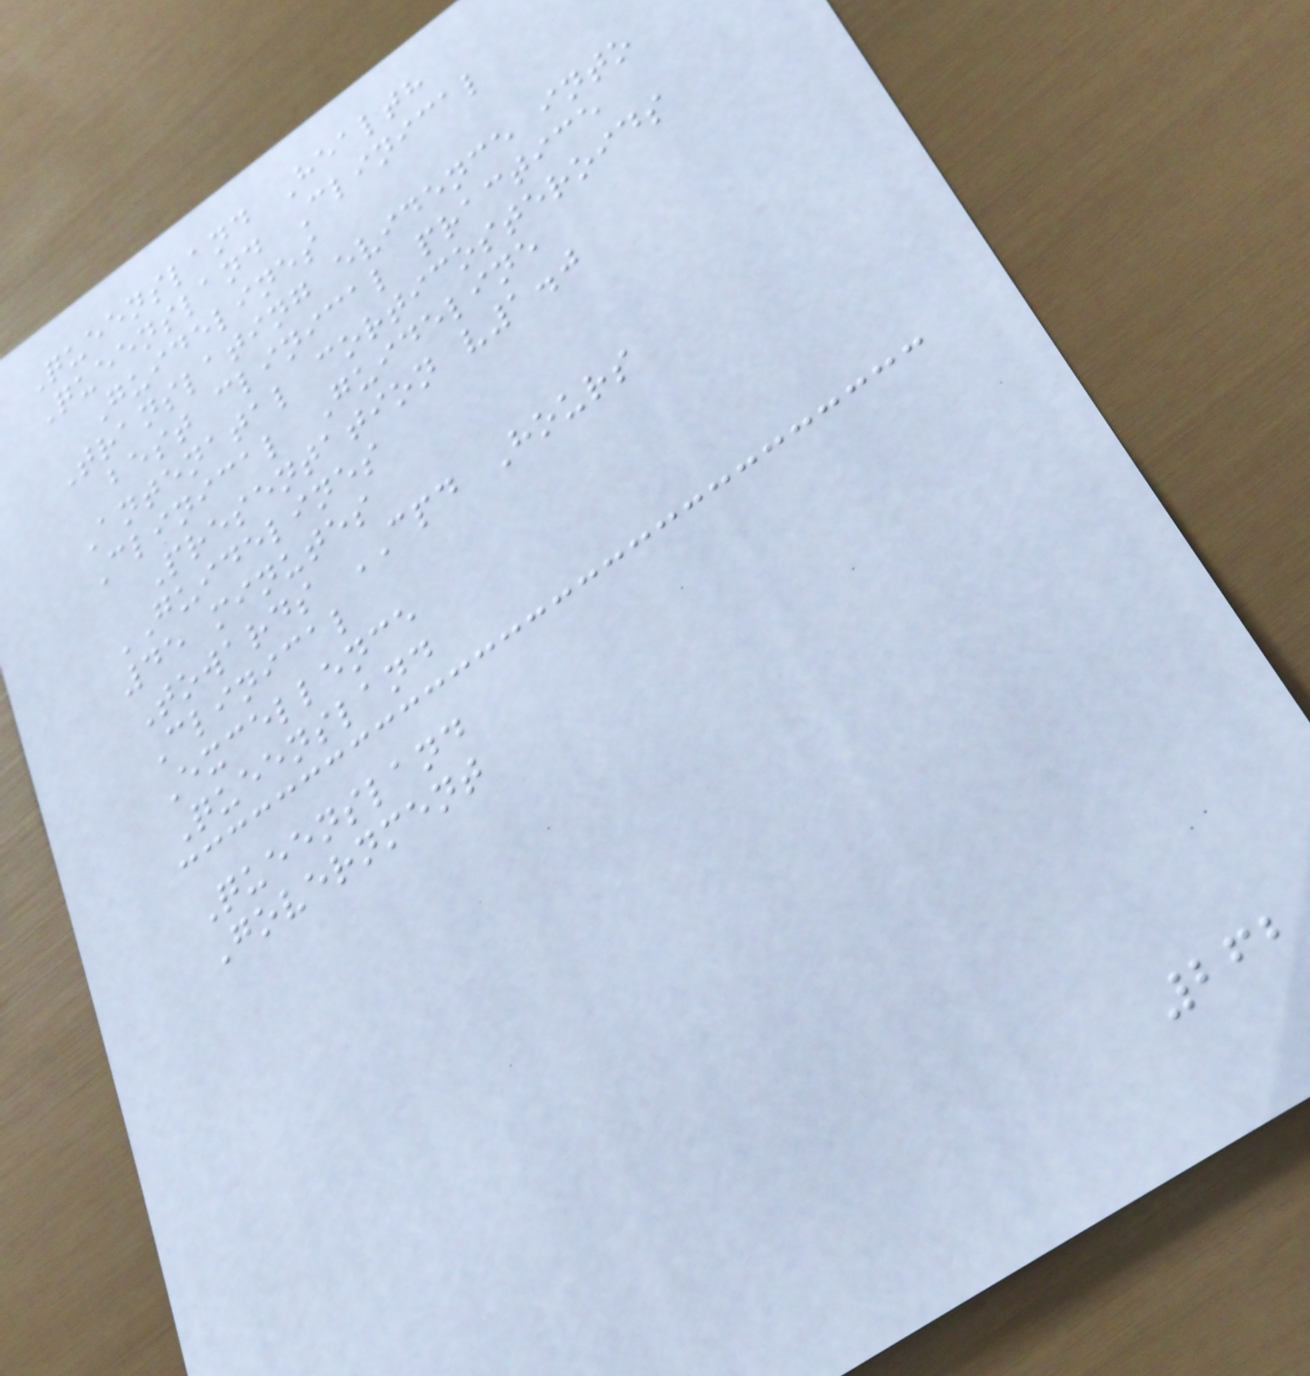Queensland Health
Queensland Clinical
Guidelines
Translating evidence into
best clinical practice
Antenatal corticosteroids
Clinical Guideline
Presentation v1.0
GUIDELINES
45 minutes
Towards CPD Hours
Clinical
Excellence
Queensland
Queensland
Government
262
